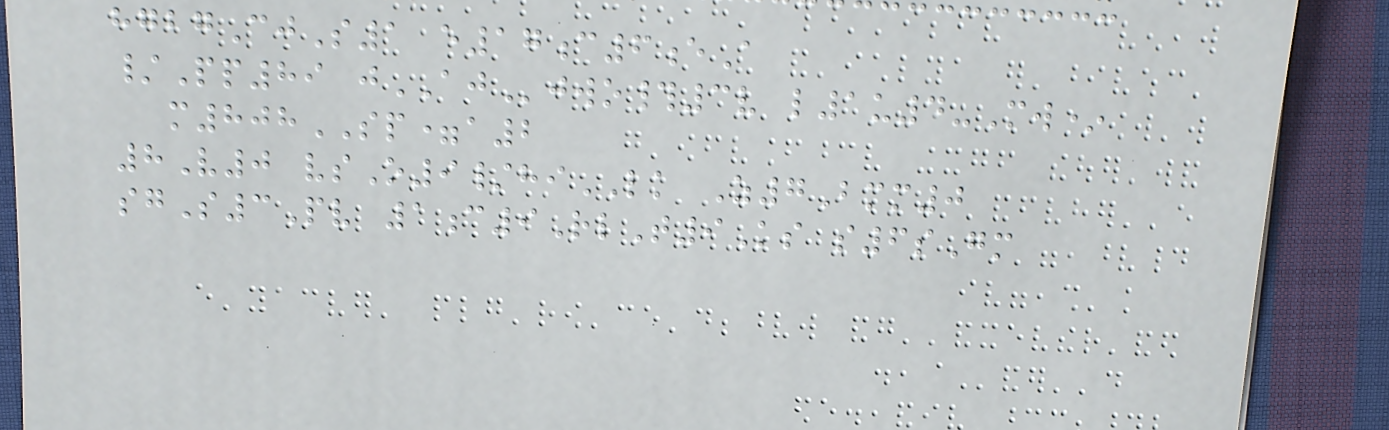hgbgCjS1 e17c6eA
/Pp89 jAJjwo#3v l1u4-Mw*
m808SP=a2
8V0 vsO9/hiLK Z7Bmm0
sgS3Pv 1c9RlT9Ks s6sGm
